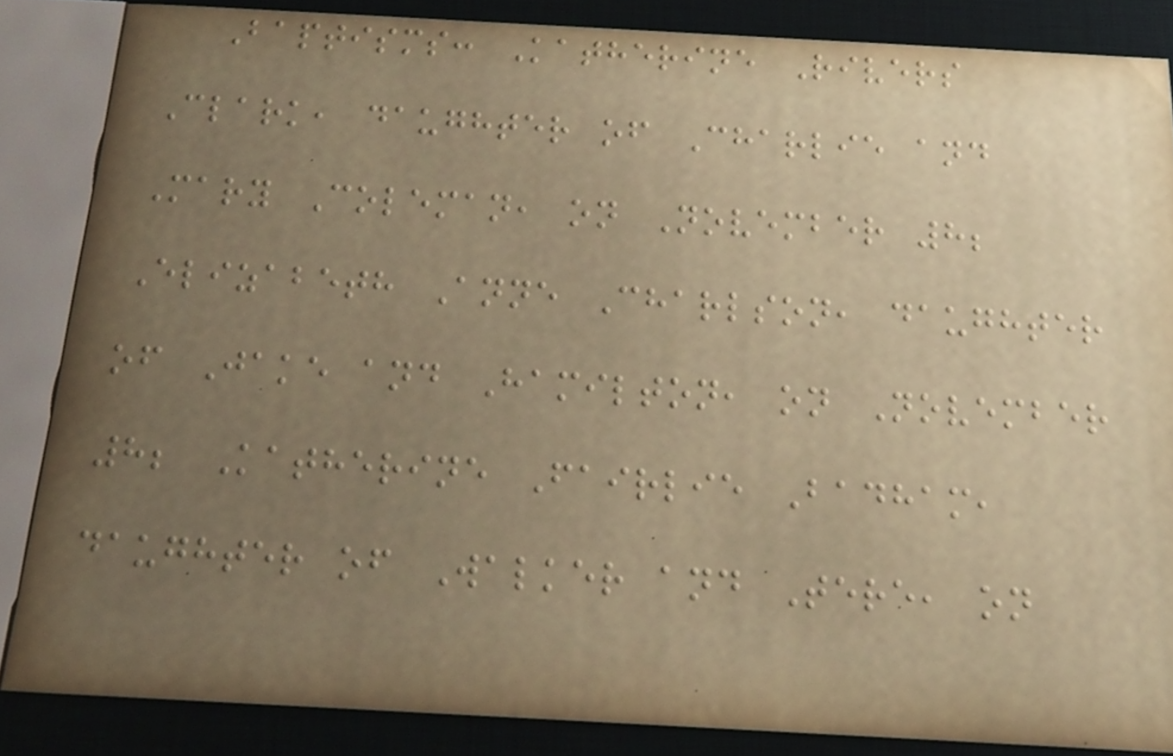Baptisms: Katherine Rivers
Clark, daughter of Charlie and
Mary Coleman, on November 8;
Elizabeth Anne Charlson, daughter
of Jake and Hamilton, on November
8; Katherine Fairlie Badham,
daughter of Walker and Tere, on
